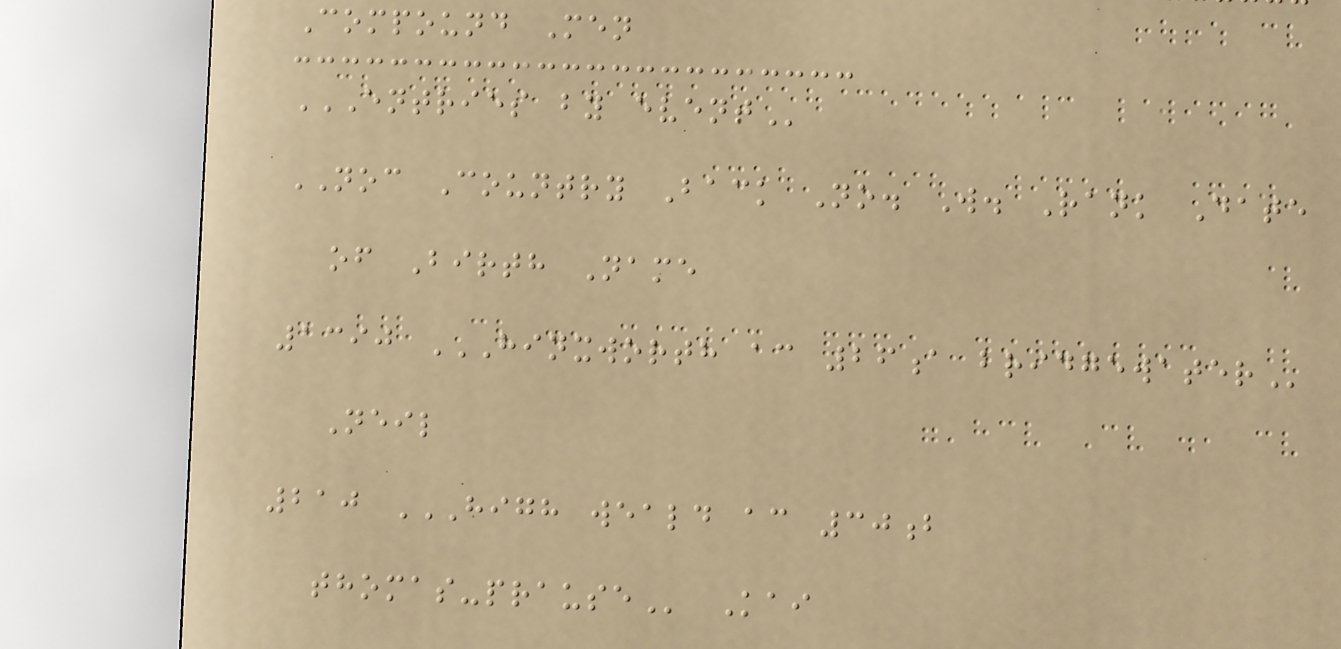Compound Men
ENTRIES BY EVENT
NOC Country Back No. W. Rank Date
of Birth Name
1390 HINXWORTH AC 26A BRIDGEWATER
Neil
210 HIGH WEALD AC 30B
THOMAS-PRAUSE Kai
